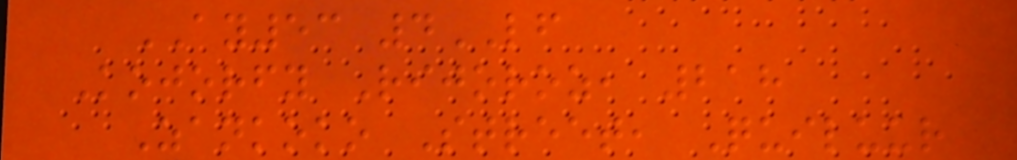AY53 4LF
Kojorfy Rijoroz, 218
Zankoko Street, Quiluur
